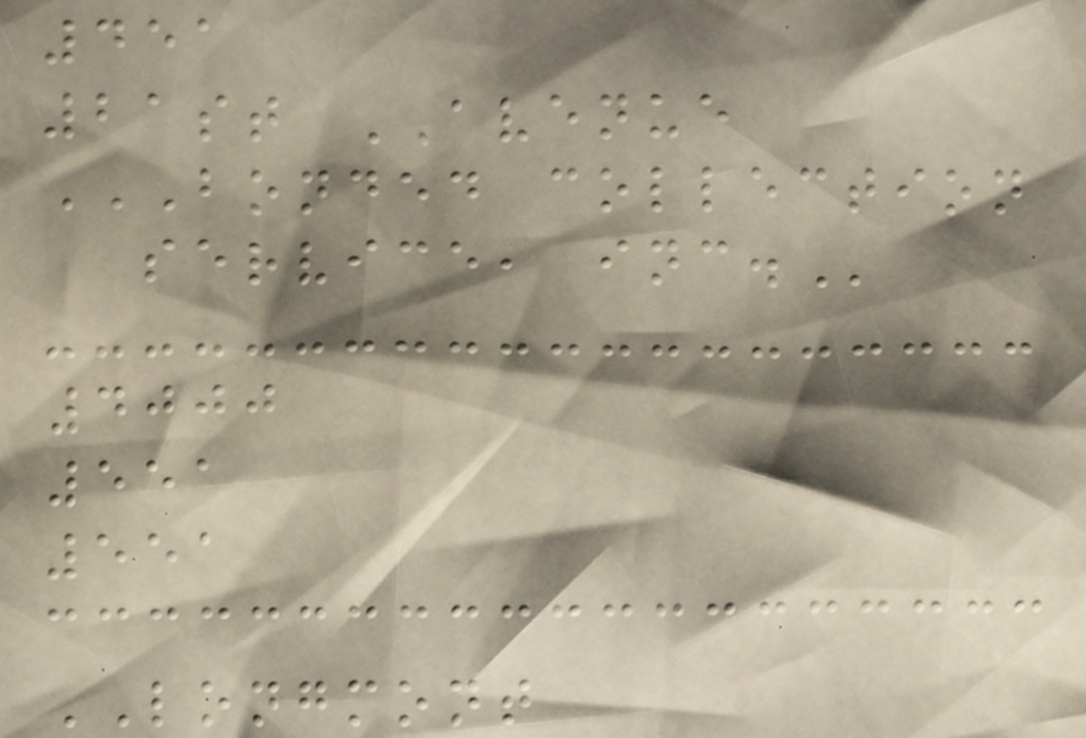451
21st AVENUE
BONDED COLLECTION
SERVICE, INC.
4000
551
551
LONGMONT
